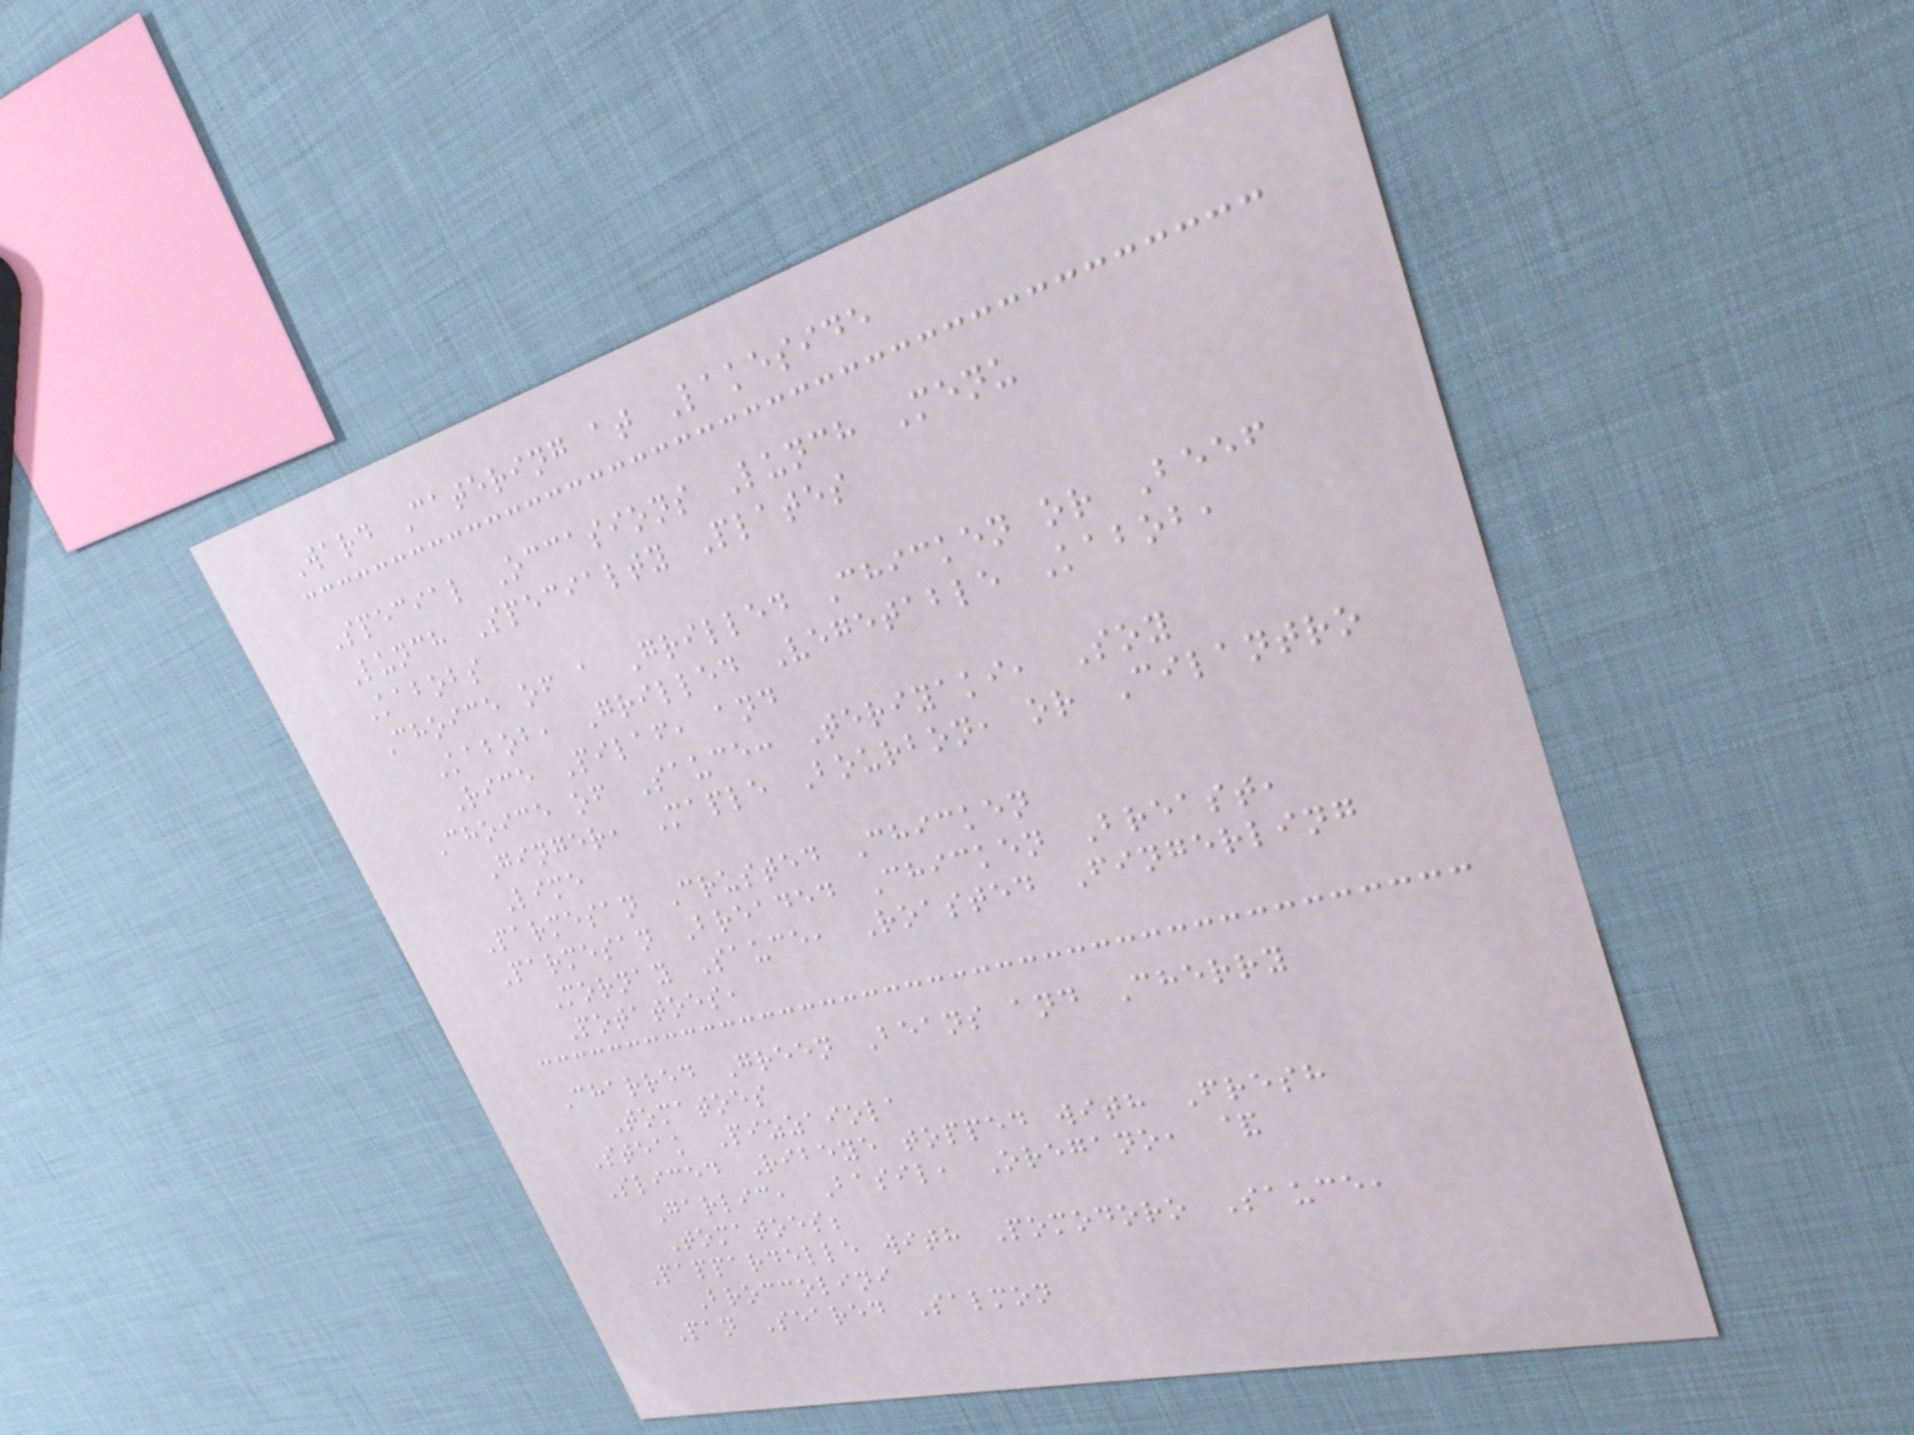Ward Catering at Lakeside
Special Occasions Lunch Menu
Lunch Specialty Plates
Kabobs
Choice of a Grilled Chicken or Beef
Kabob, Grilled Vegetable Kabob,
Rice Pilaf, and
Choice of Sauce: Teriyaki, Soy
Ginger, Maple Bourbon, or Cilantro
Lime
Parmesan Crusted Chicken
Parmesan Breaded Chicken Breast,
Mornay Sauce, Roasted Fingerling
Potatoes,
Charred Green Beans and Cherry
Tomatoes
Steak Pizzaiola
Sliced Ribeye topped with Fresh
Garlic, Basil, Oregano, &
Tomatoes;
Pappardelle with Pomodoro Sauce,
Broccolini
Pan Seared Salmon
